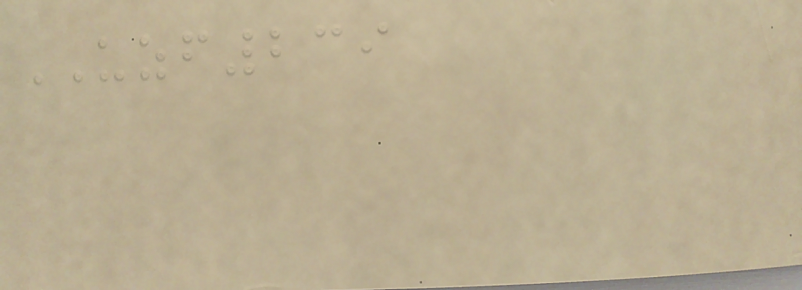UZF239
